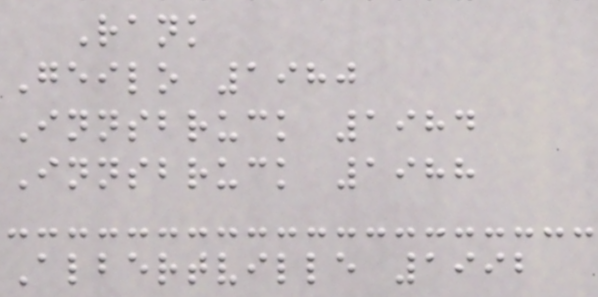Rank
Geilo 1980
Innsbruck 1984
Innsbruck 1988
Albertville 1992
